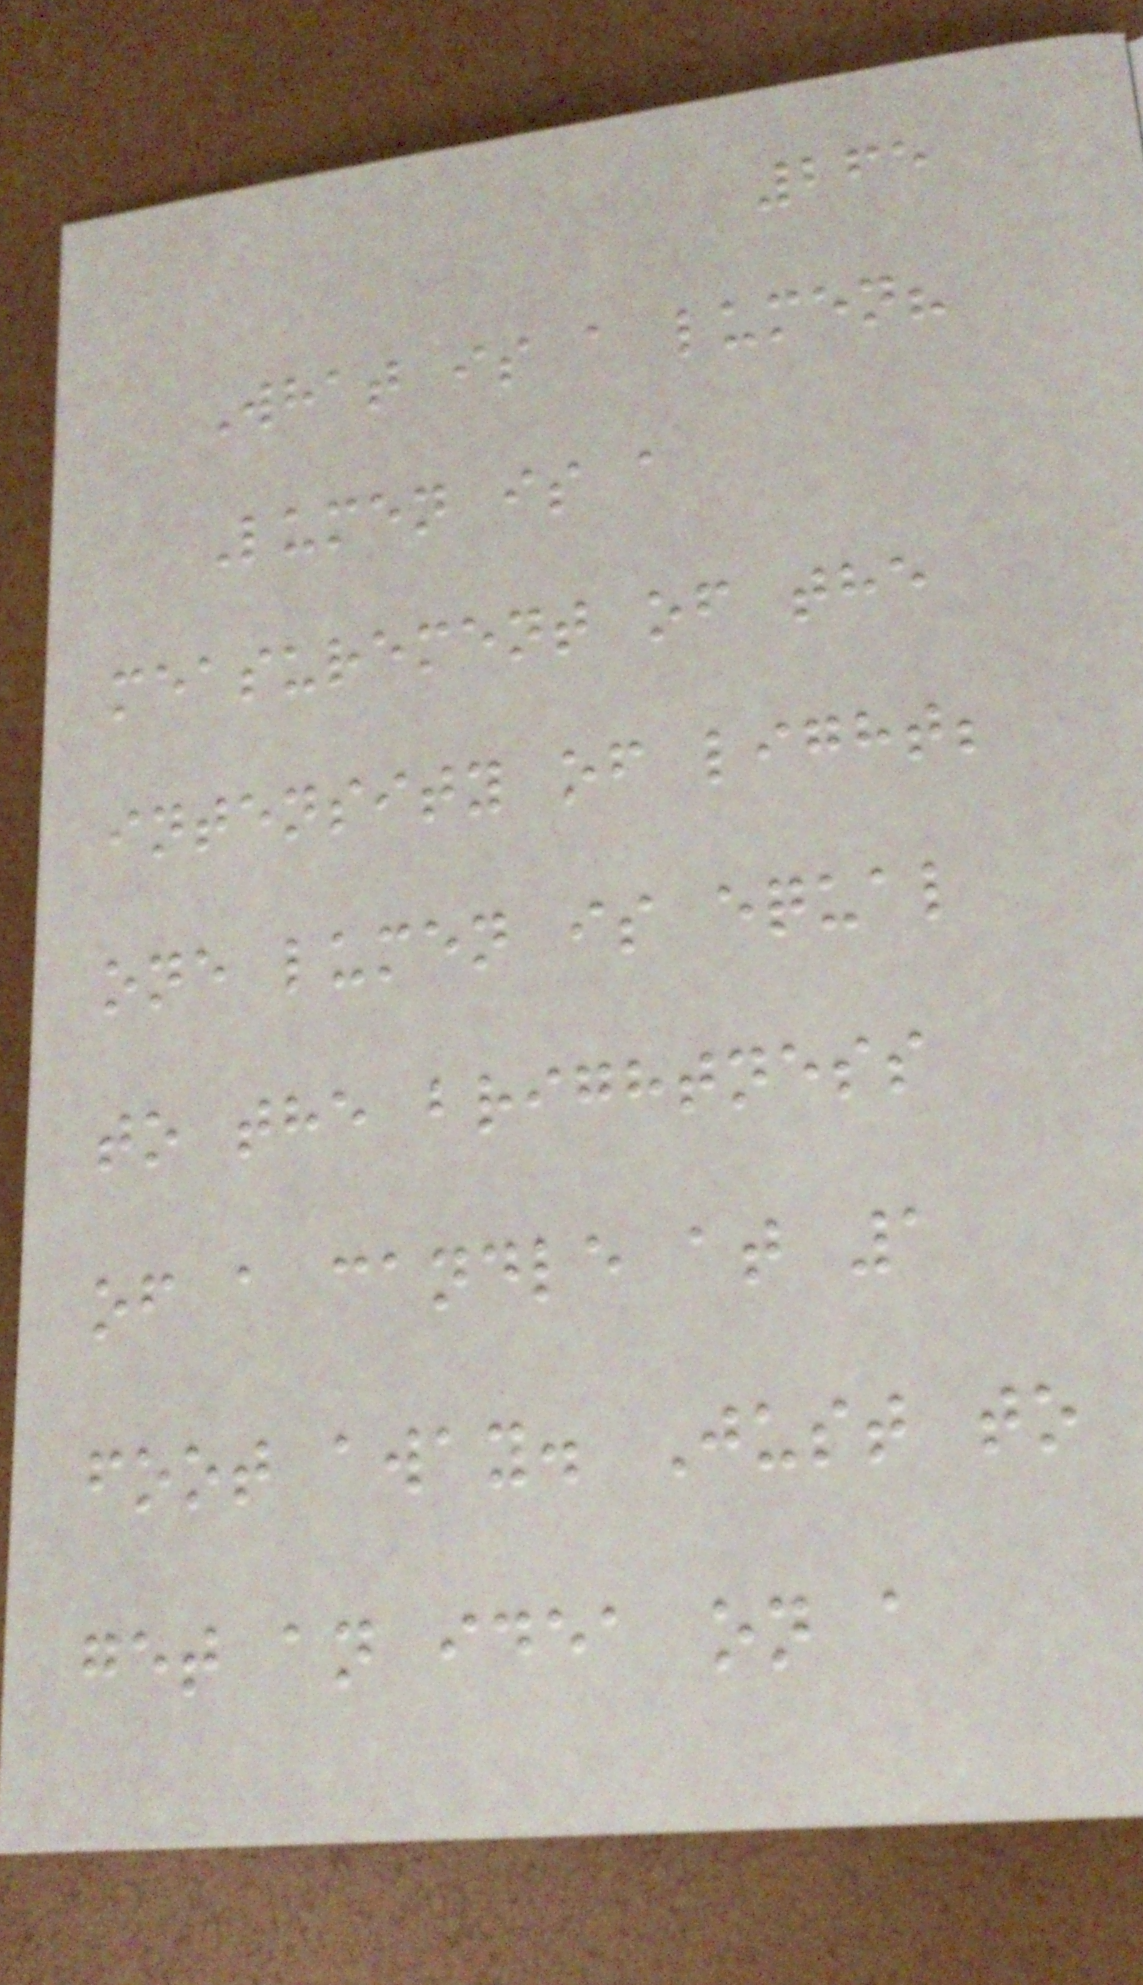265
What is a lumen?
Lumen is a
measurement of the
intensity of light;
one lumen is equal
to the brightness
of a candle at 1
foot away. Just to
get an idea on a
